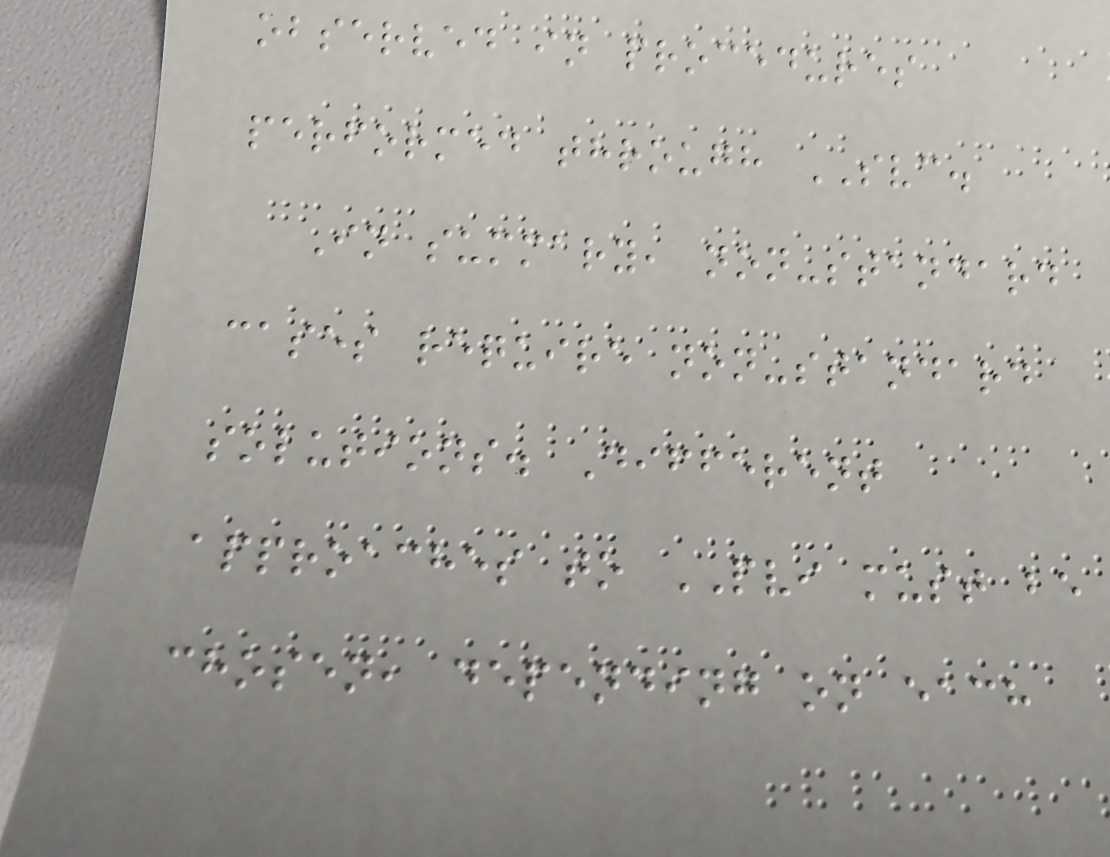observed in procedures
performed through SVC.
In summary, non-standard
cases require non-standard
solutions. Different
approaches to PVI must be
chosen, depending on each
